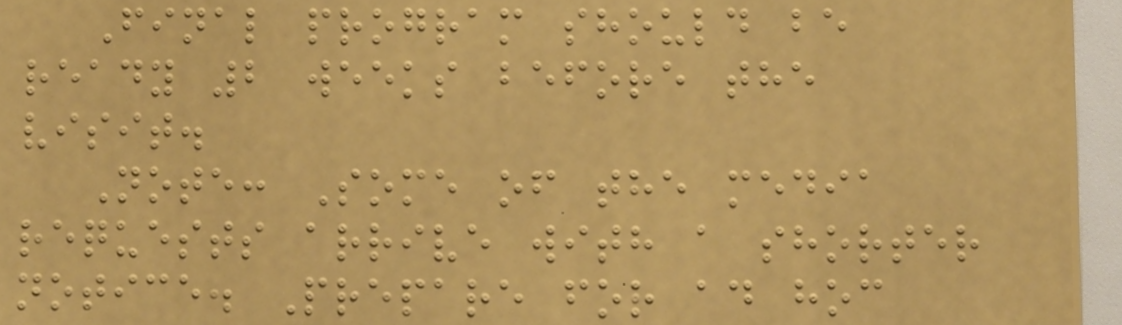Final program should be
ready 2 weeks before the
visit.
Note: Some of the media
requests arrive with a shorter
notice. Prepare for ad hoc
